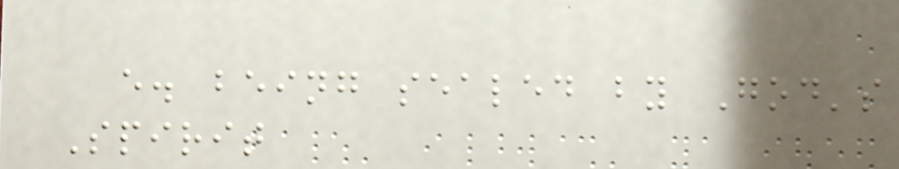e. being sealed by God's
Spirit
